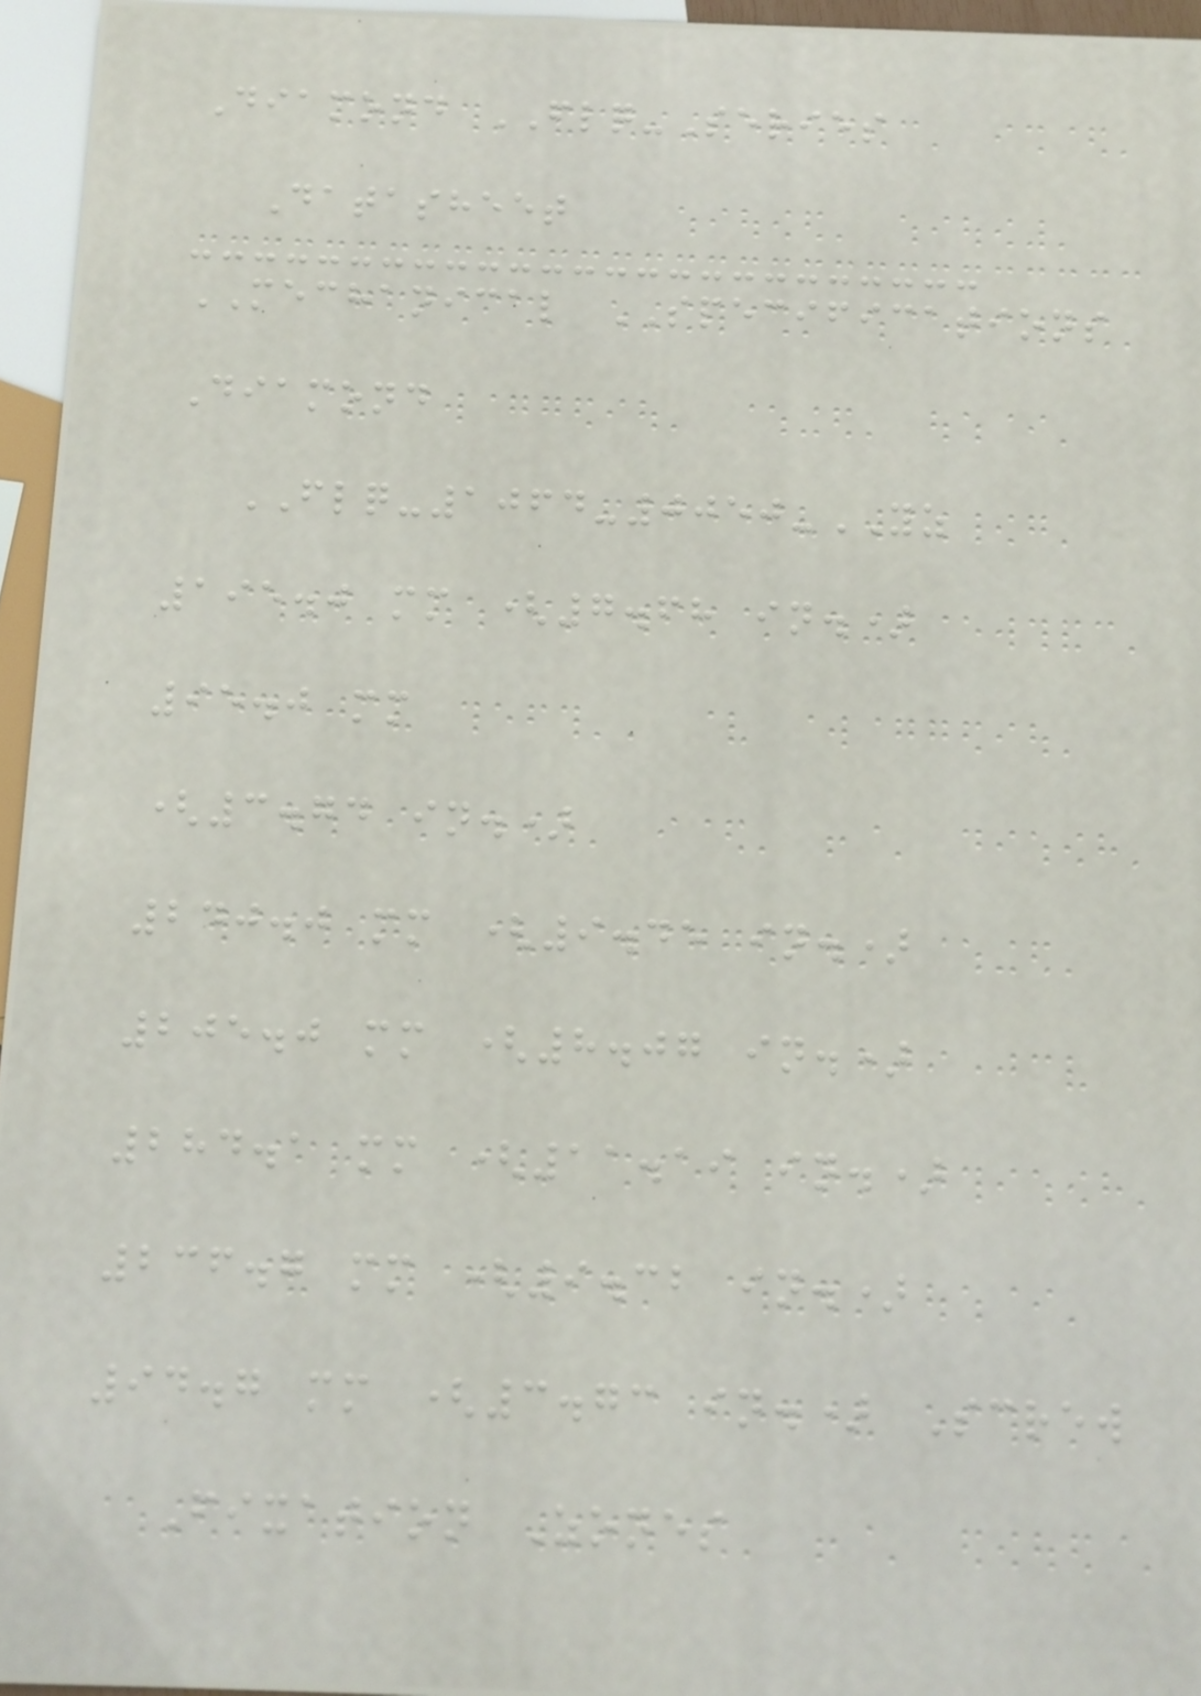Diamond FLQ-Series
Datasheet
MECHANICAL SPECIFICATIONS
Diamond
FLQ-1064-0050-YZ
195.0 mm (7.68 in.)
95.0 mm
(3.74 in.)
240.0 mm (9.45 in.)
205.0 mm (8.07 in.)
284.1 mm (11.19 in.)
236.7 mm (9.32 in.)
94.7 mm (3.73 in.) Screw
Fixation Zones
